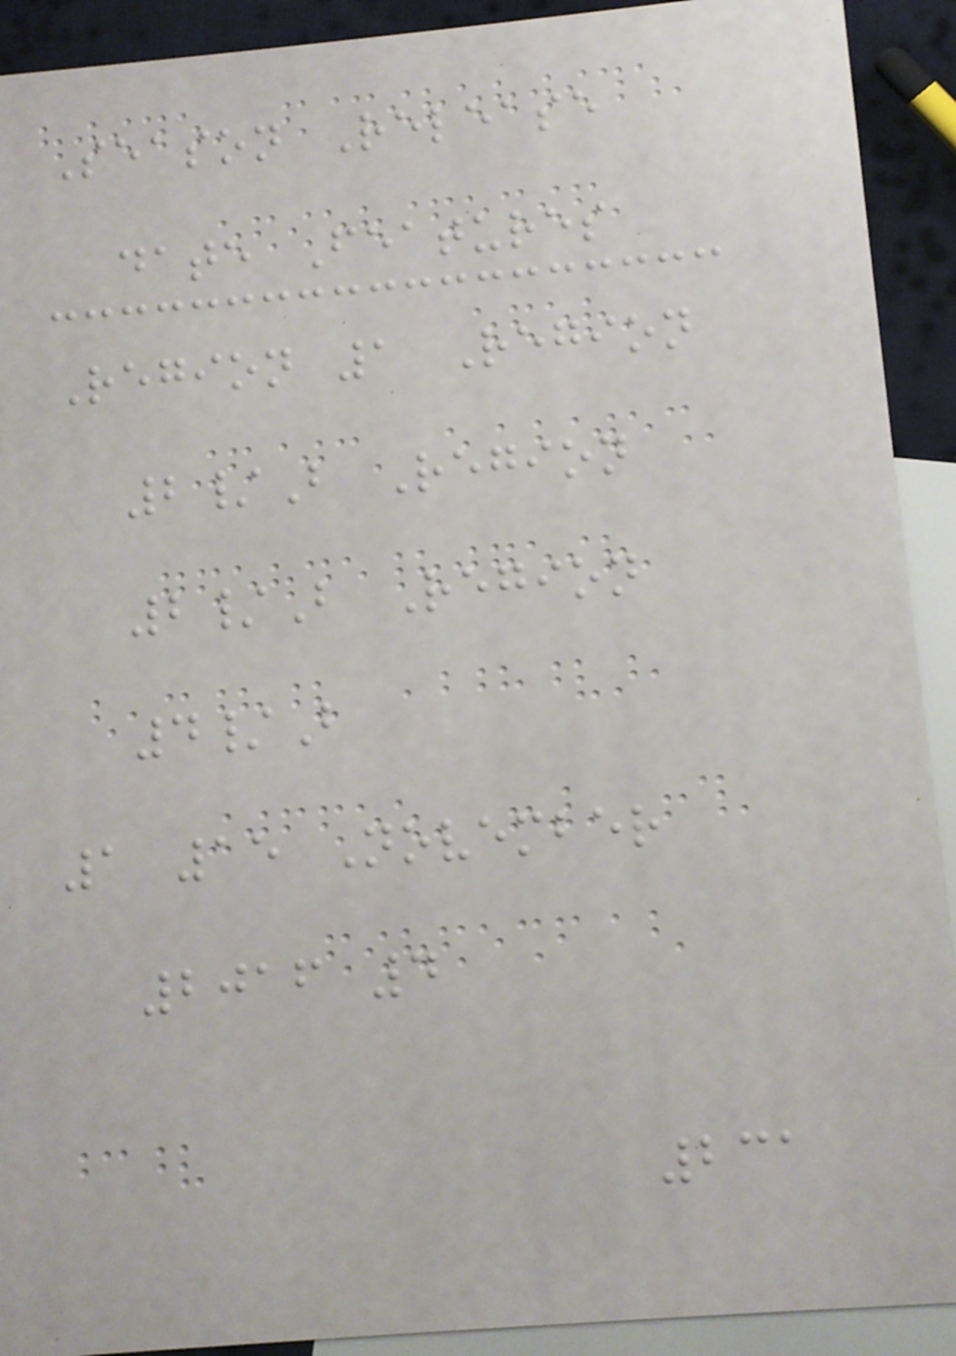Season Release
date Features
Region 1 Region
2/B Region
2/B Region
4/B
1 15 November
2016 4
231
